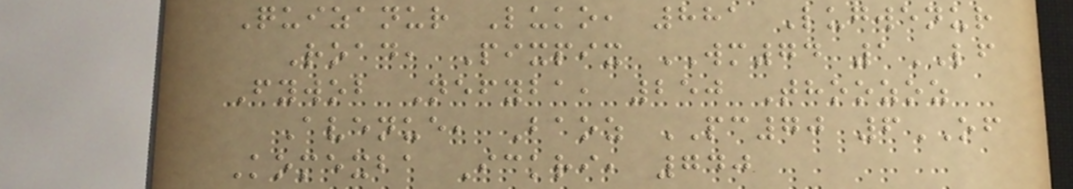Quizanur Luko, 881 Lugwenur
Road, Pixpix WM74 1LF
Fywob Nefyba, 250 Thoozoz
Avenue, Baoz PC70 6OF
Komexba Ickri, 740
